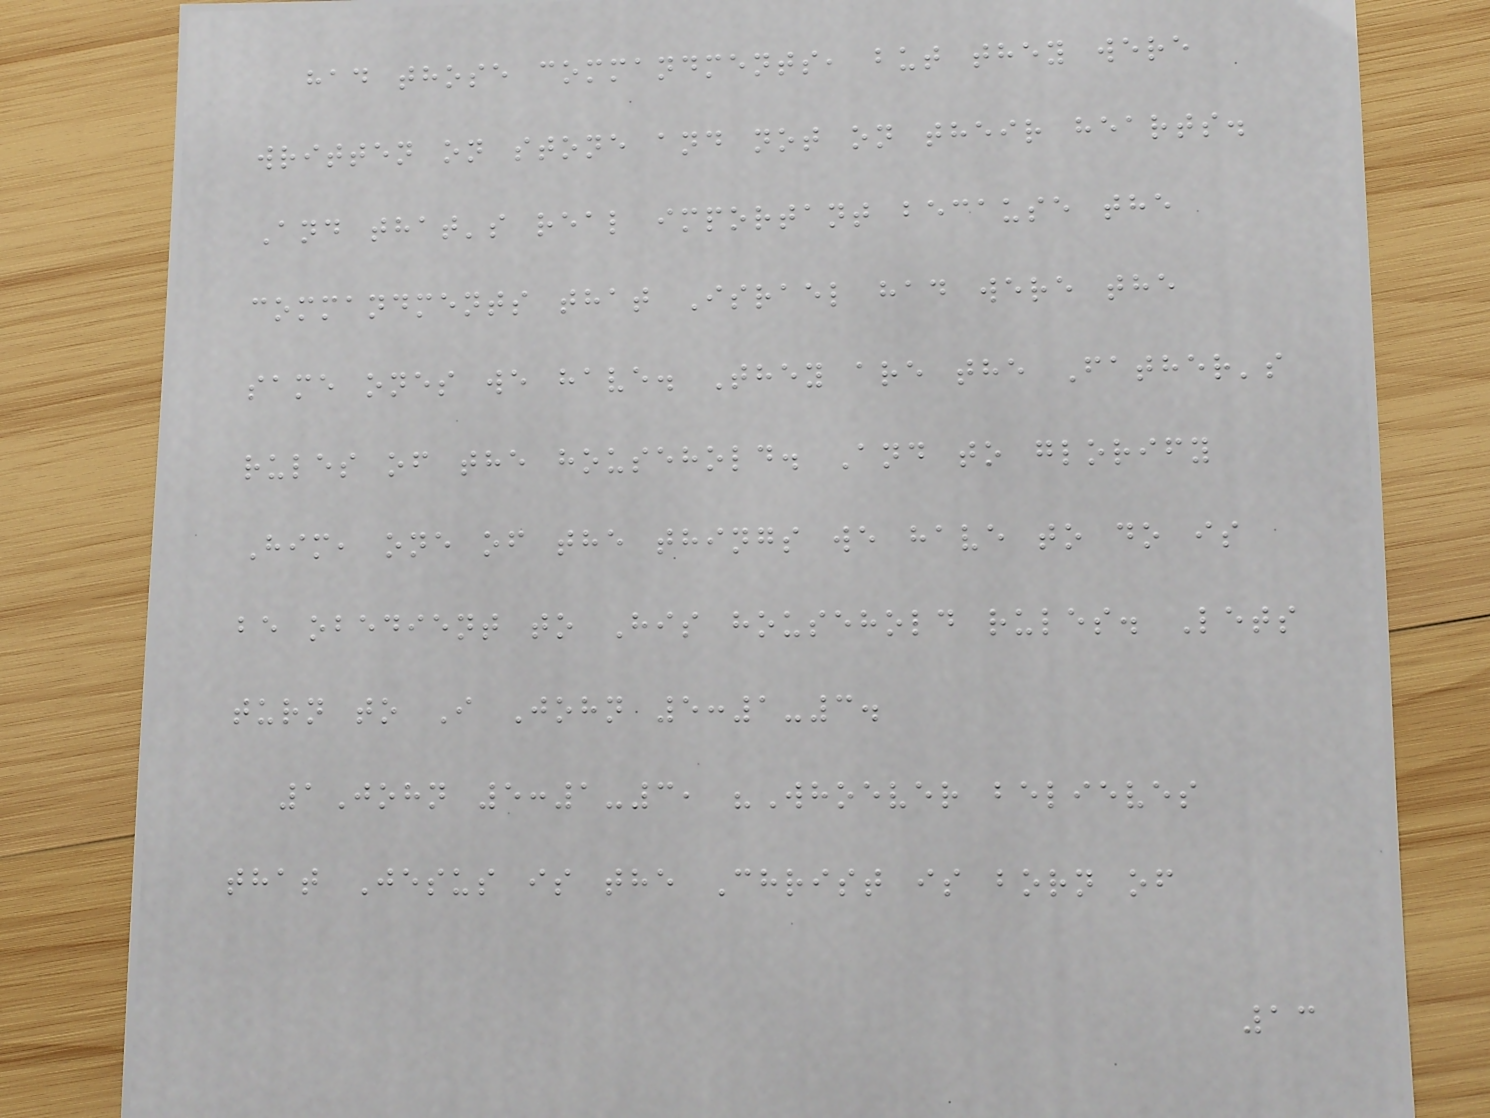had those commandments, but they were
written on stone and not on their hearts.
And that's real important because the
commandments that Israel had were the
same ones we have. They are the Father's
rules of the household. And to glorify
Him, one of the things we have to do is
be obedient to His household rules. Lets
turn to I John 5:1-3.
1John 5:1-3, "Whoever believes
that Jesus is the Christ is born of
13
